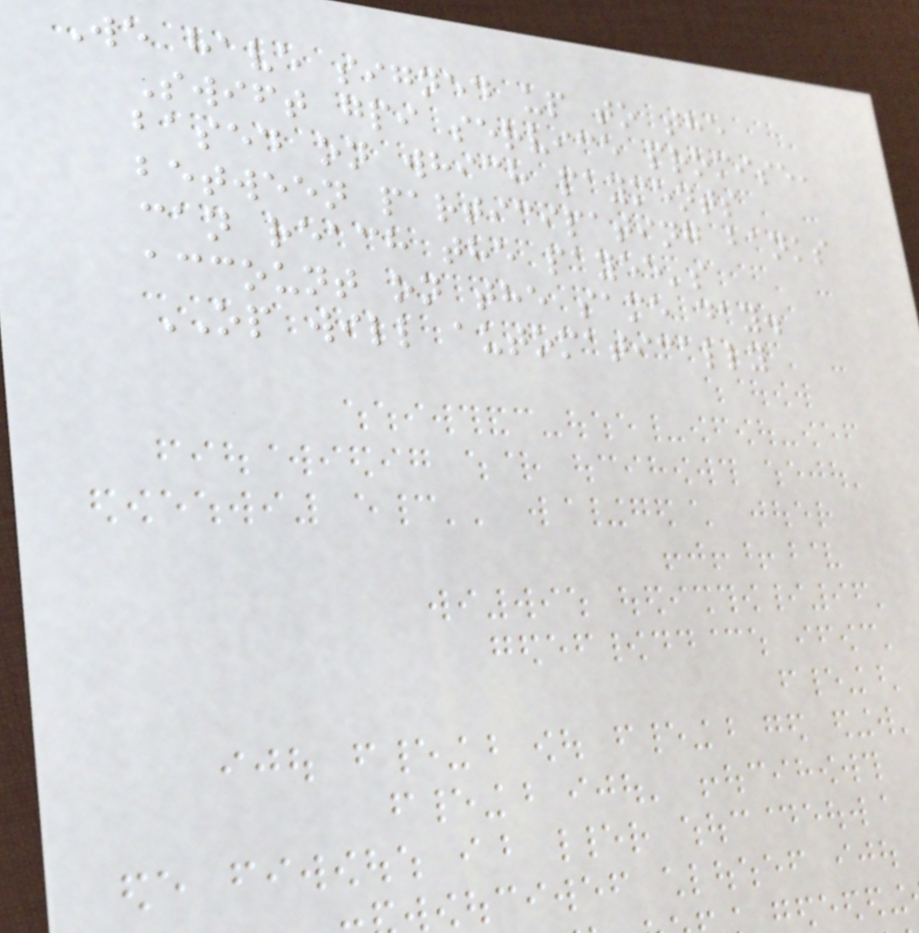We have signed up to the
Swift gpi service promise,
based on which payments
between participating banks
can reach the payee's
account on the same day.
OP will automatically
